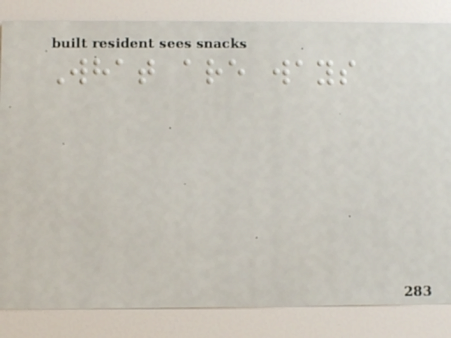What are ways
